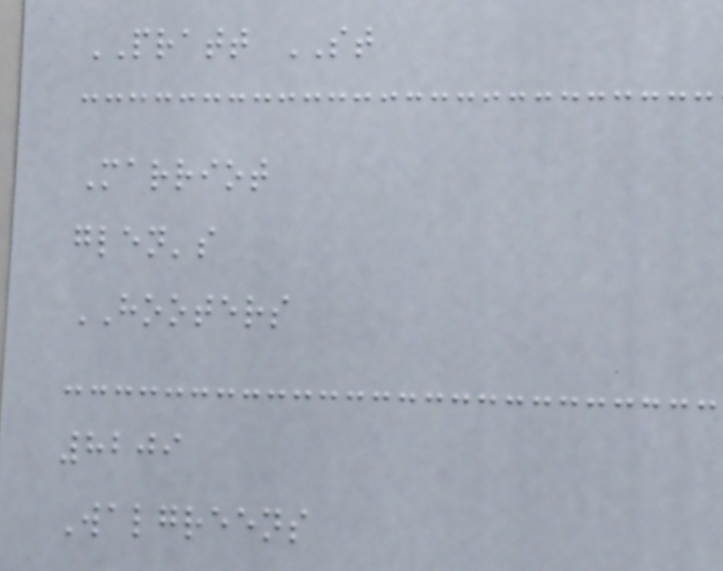PRATT ST
Marriot
glen's
HOOTERS
8209
Walgreens
